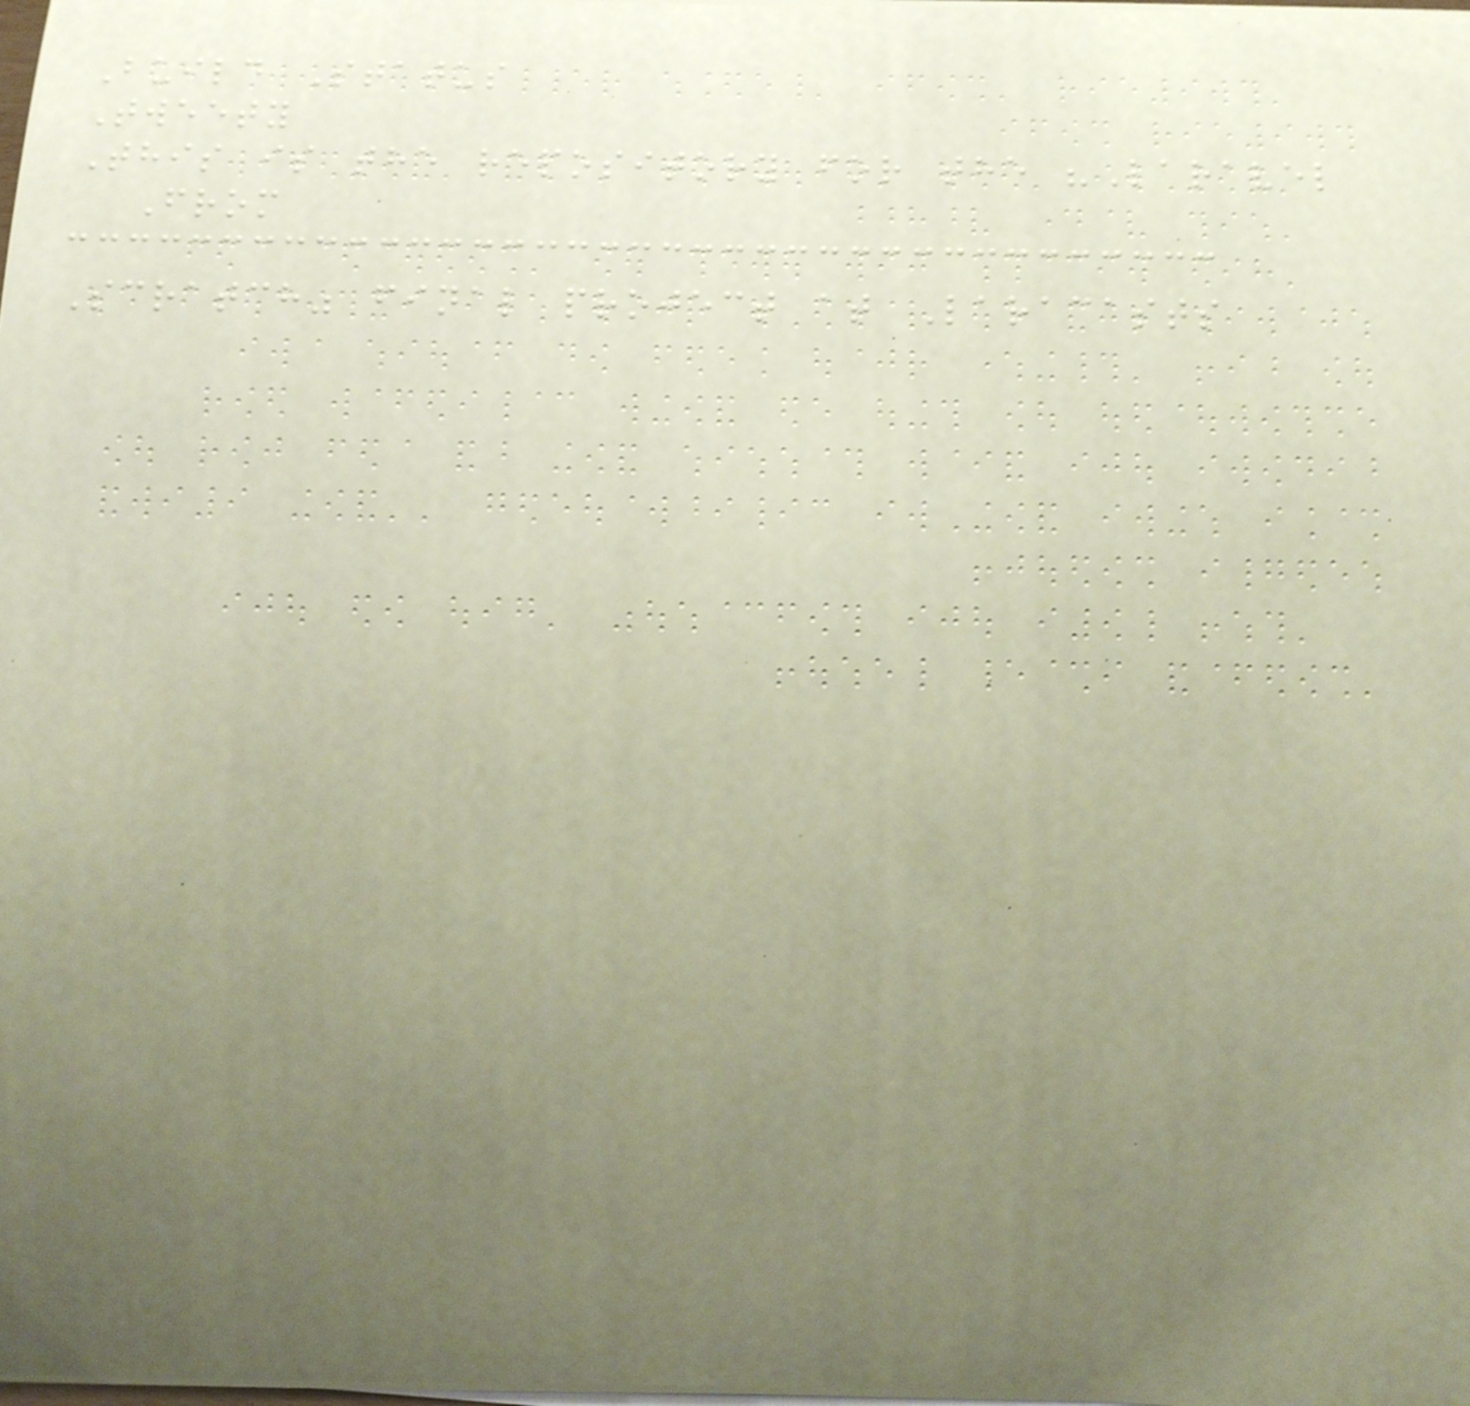Build Status
Tweety
This is the repository for the "Laravel
From
Scratch" final project at Laracasts
